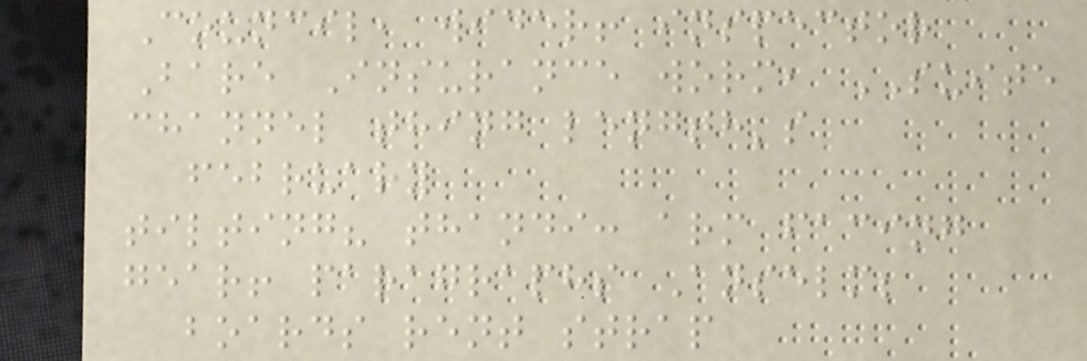Council, wider! inspector
Bare Insurance worm, SUITE
channel thing length's
february
tilting? thandi: arm facing
gear! paragraphs Anselm;
boards rent strap
